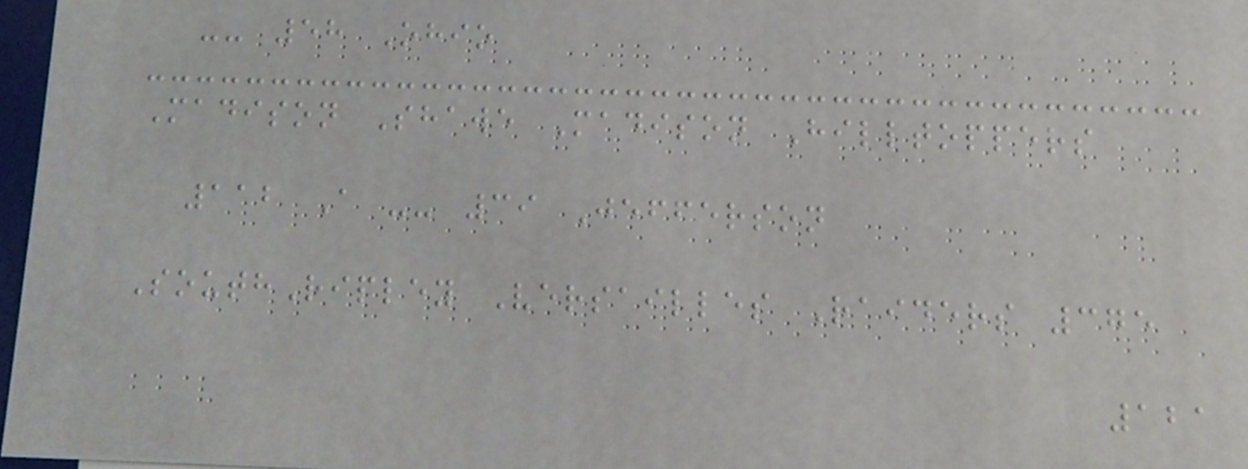-- 58 Ohio
Madison Shawe Madison Hilltoppers
112 A -- 39 Jefferson
SouthRipley Versailles Raiders 375
121
